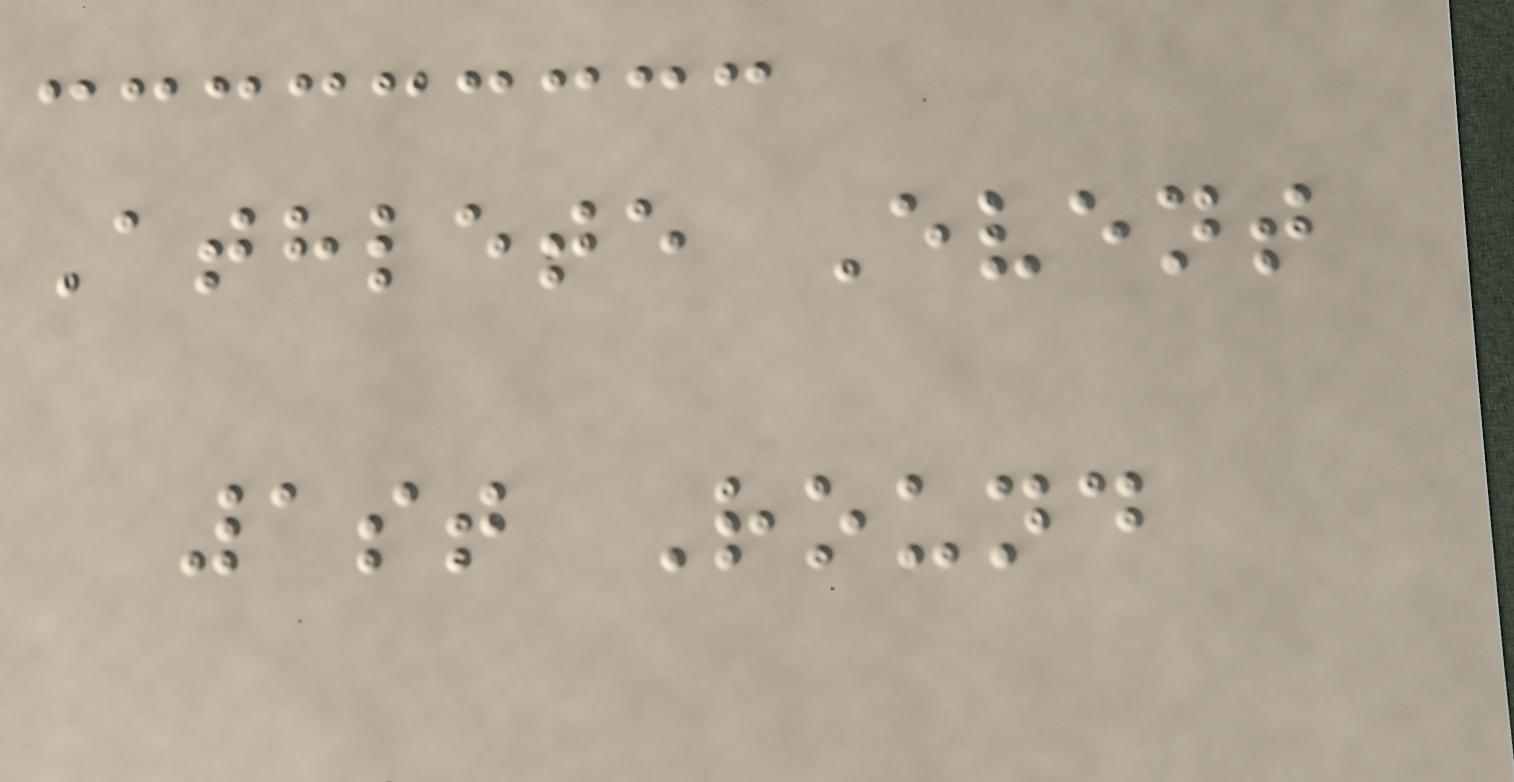Athlete Event
1st Round
